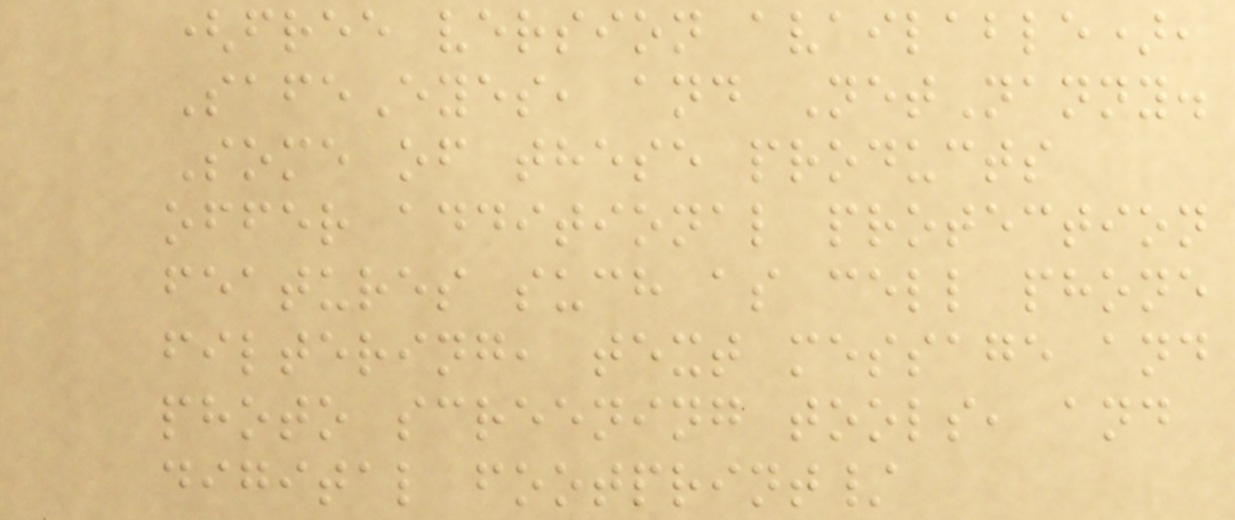(free version available),
SafeEyes, and NetNanny.
Some of these products
offer additional protection
features such as cell phone
filtering, text message and
photo screening tools, and
digital footprint/
